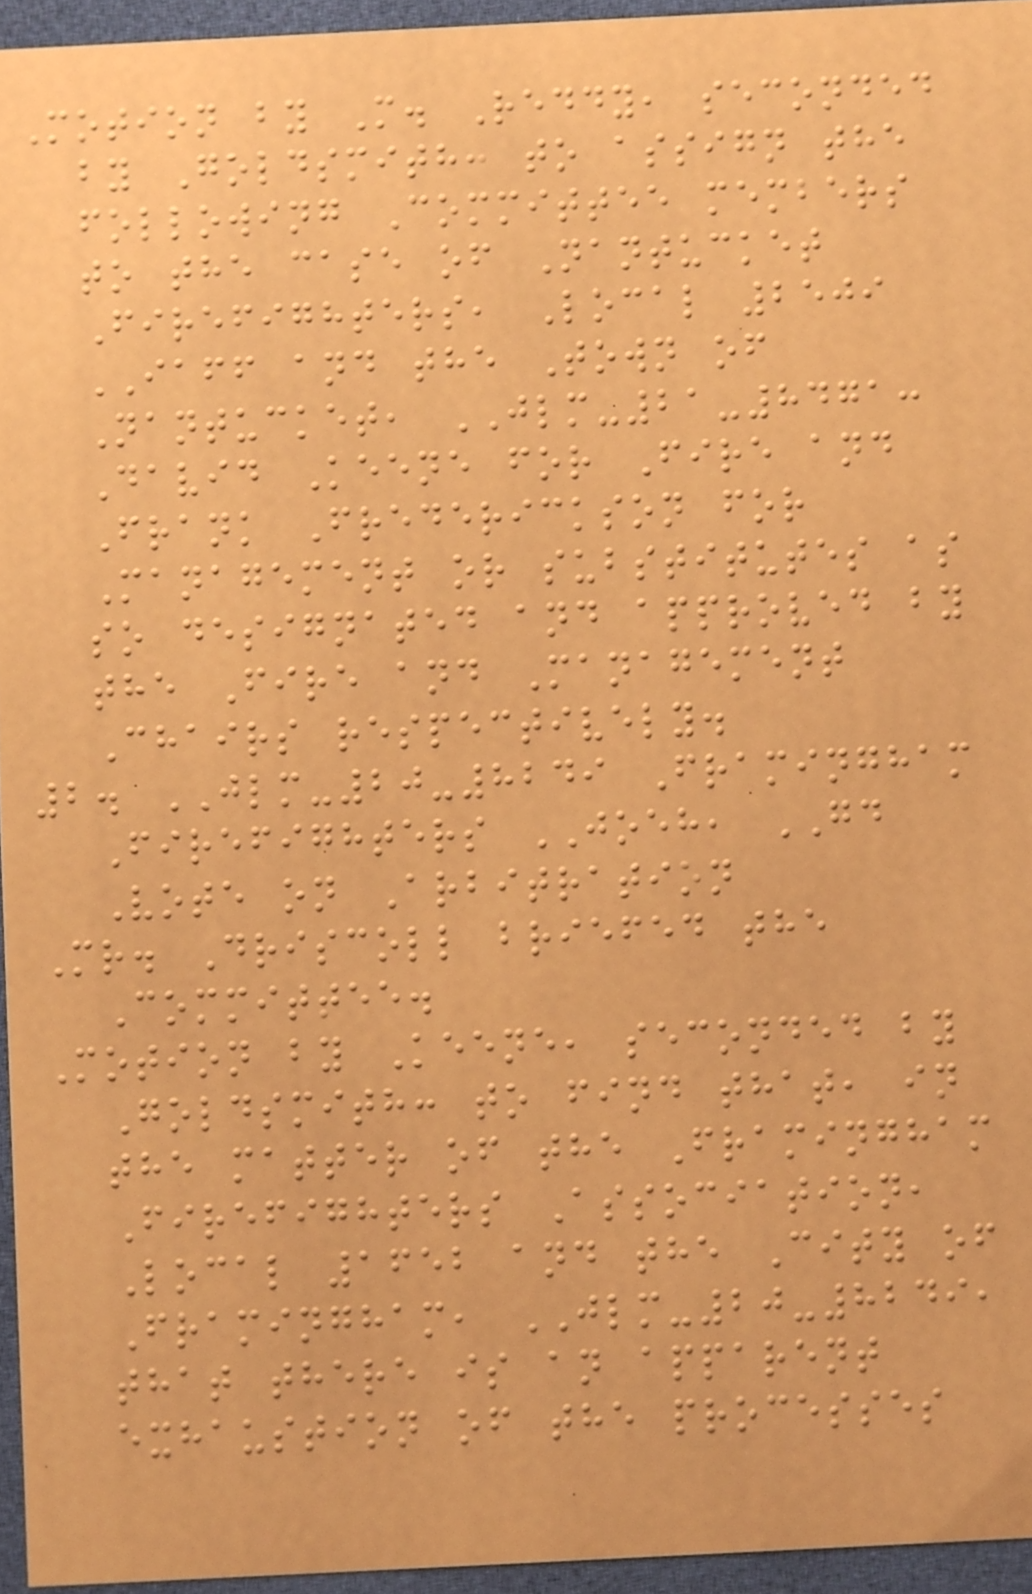Motion by M. Reddy, seconded
by Goldsmith: to assign the
following Committee members
to the case of Nantucket
Firefighters, Local 2509
IAFF and the Town of
Nantucket, JLM-21-8471:
David Keene for Fire and
Frank Frederickson for
Management or substitutes as
so designated and approved by
the Fire and Management
Chairs respectively.
2. JLM-20-8249 Framingham
Firefighters JOEH, GD
Vote on Arbitration
Mr. Driscoll briefed the
Committee.
Motion by Keene, seconded by
Goldsmith: to find that, in
the matter of the Framingham
Firefighters Association,
Local 1652 and the City of
Framingham, JLM-20-8249,
that there is an apparent
exhaustion of the processes
